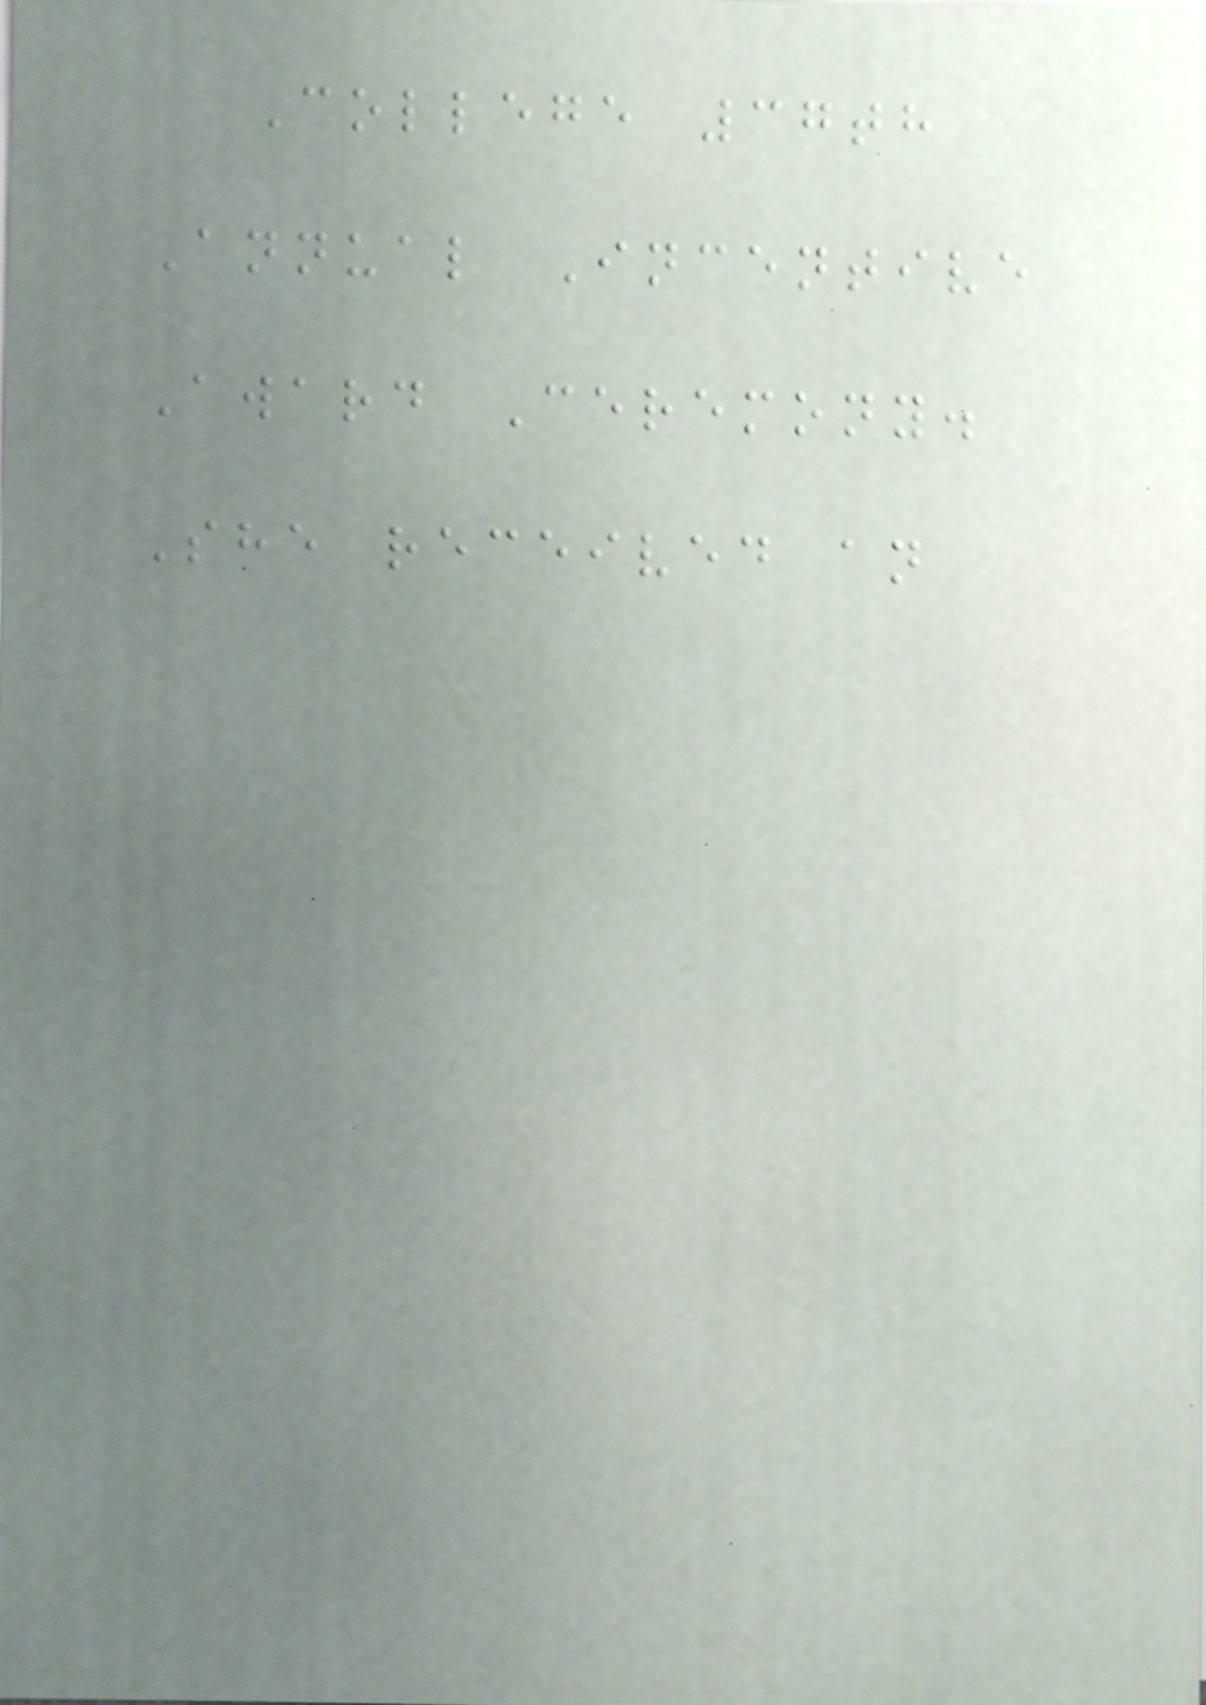College 37th
Annual Incentive
Award Ceremony.
She received an
